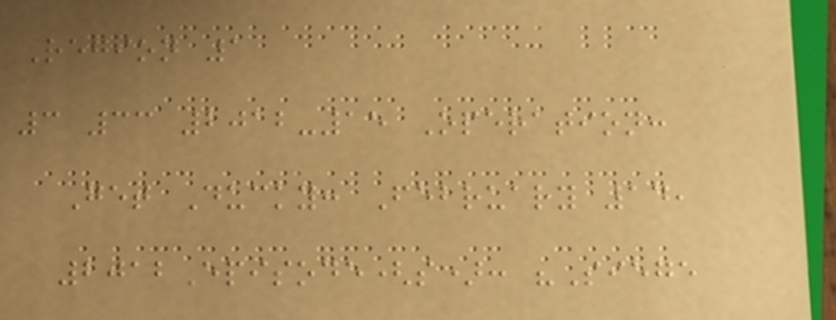Region 1
3 33 2012-15 Operation:
Get Ducky: February 14,
2012Episode(s): "Siege
